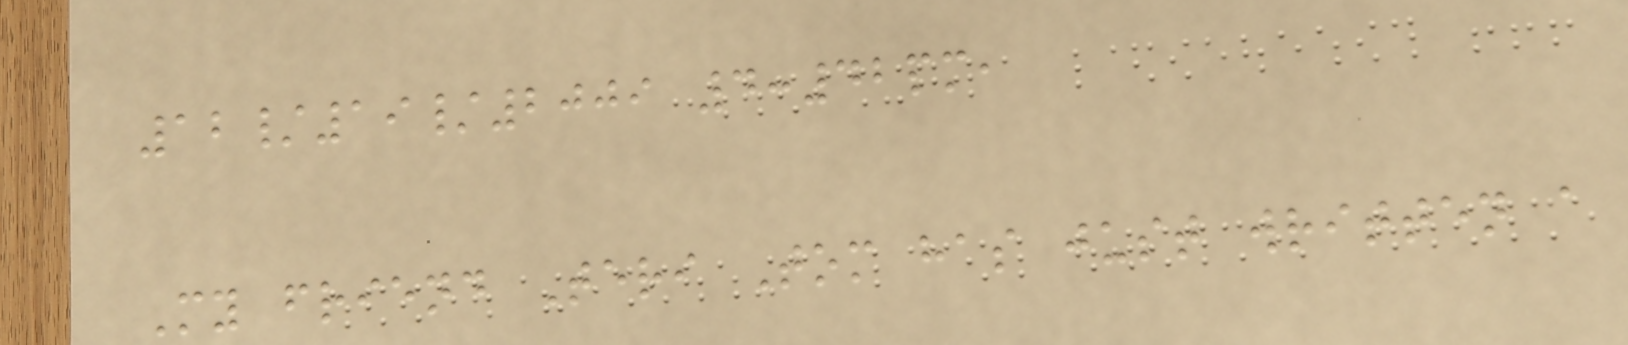12/19/2009 4:42pm,
My friend Teri Tom has just written a
